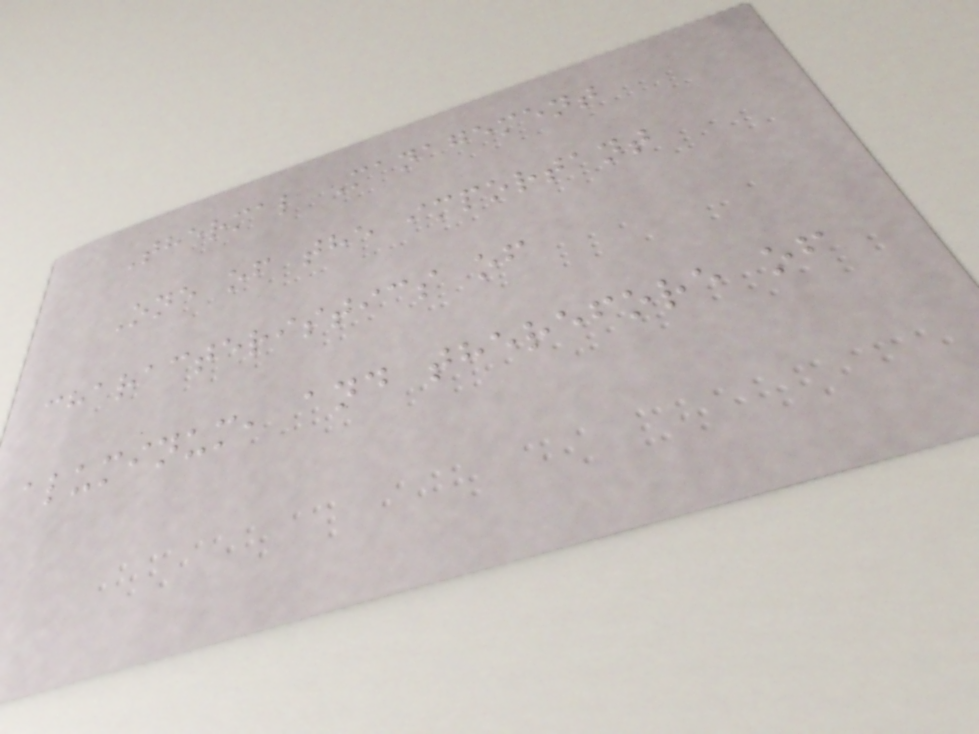Thermal Management
One of the important
characteristics of
aluminum, and therefore of
